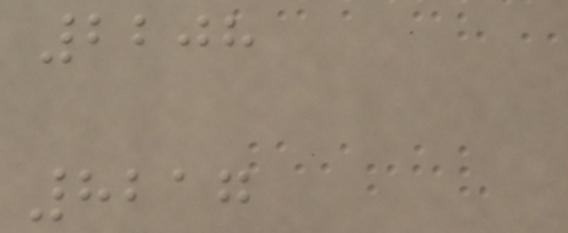2208
8217
